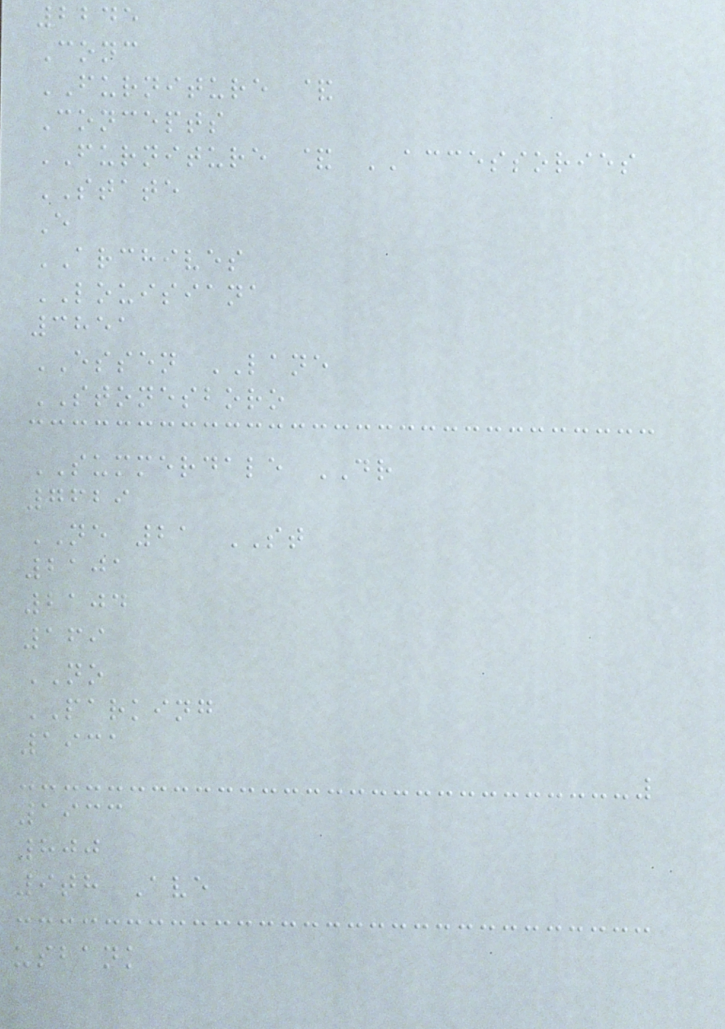2245
Conc
FURNITURE &
Concepts
FURNITURE & ACCESSORIES
STATE
E
ARCHIVES
LOUISIANA
3851
ESSEN LANE
STONESBORO
SUMMERDALE DR
7629
NE 21 ST
2101
2104
169
NO
PARKING
1931
1933
800
9th Ave
usbank
